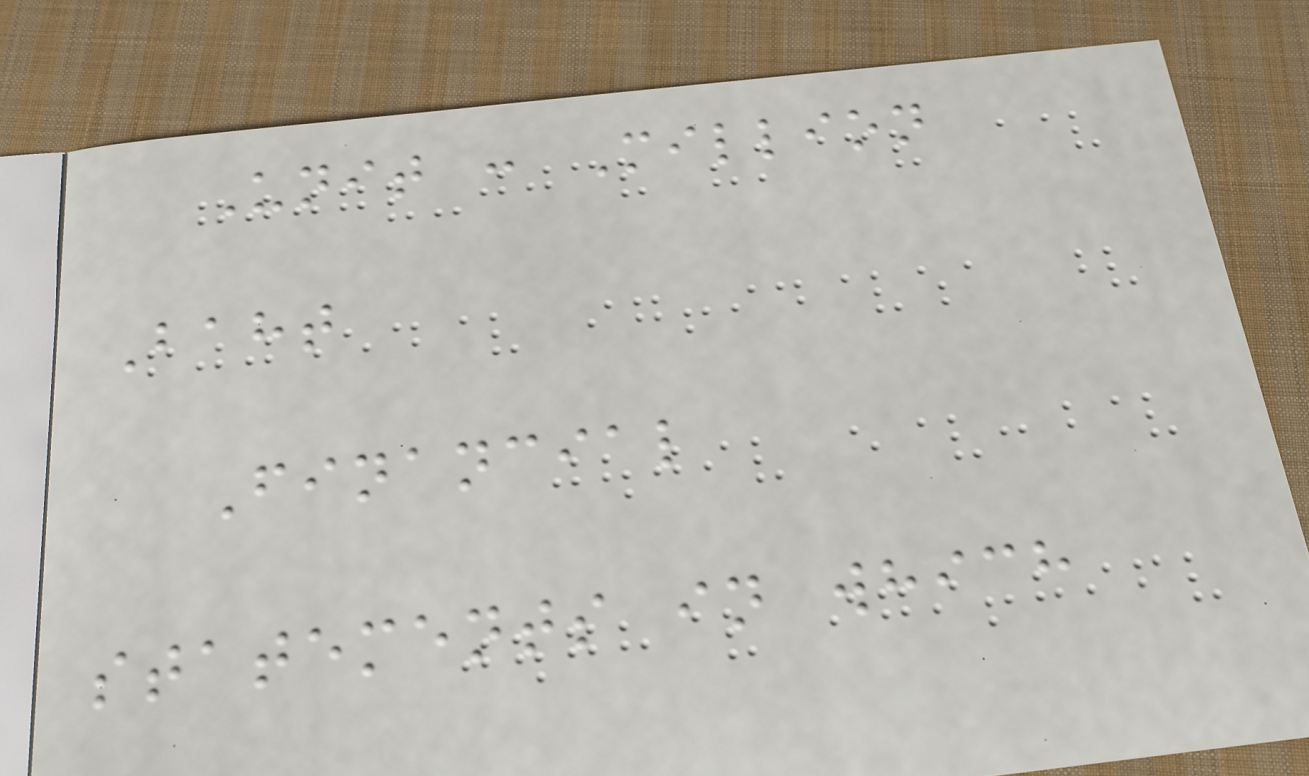Unit : Million
Baht
Financial
statements in which
